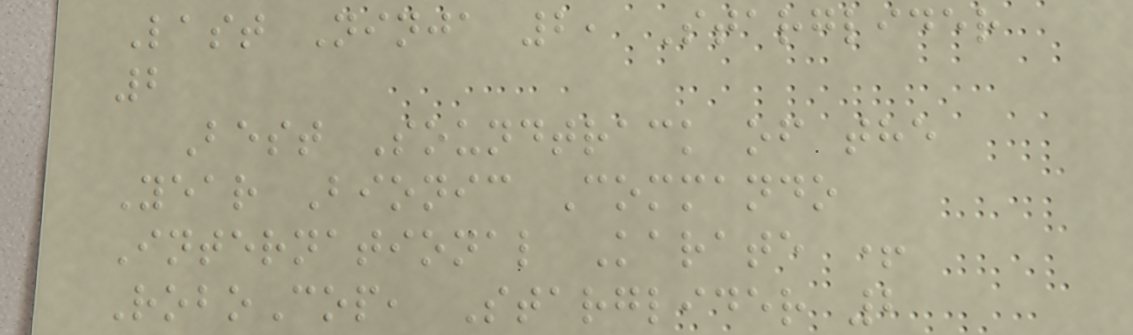Last Ninja 2, Starglider
2
Best Soundtrack of the
Year Bionic Commando
International Karate +
RoboCop, Starglider 2
